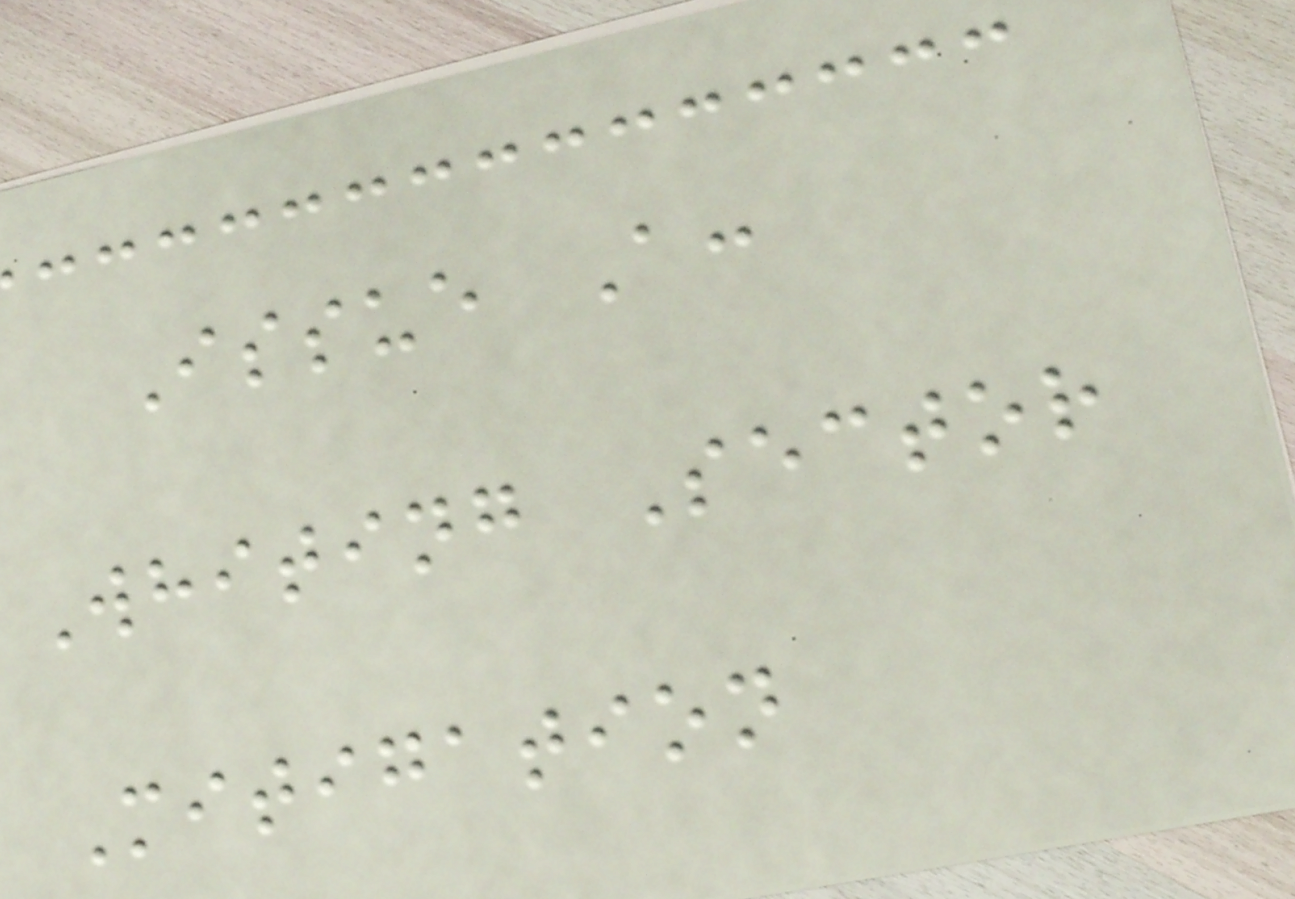Issue A:
Whiting Sector
Mitigation
